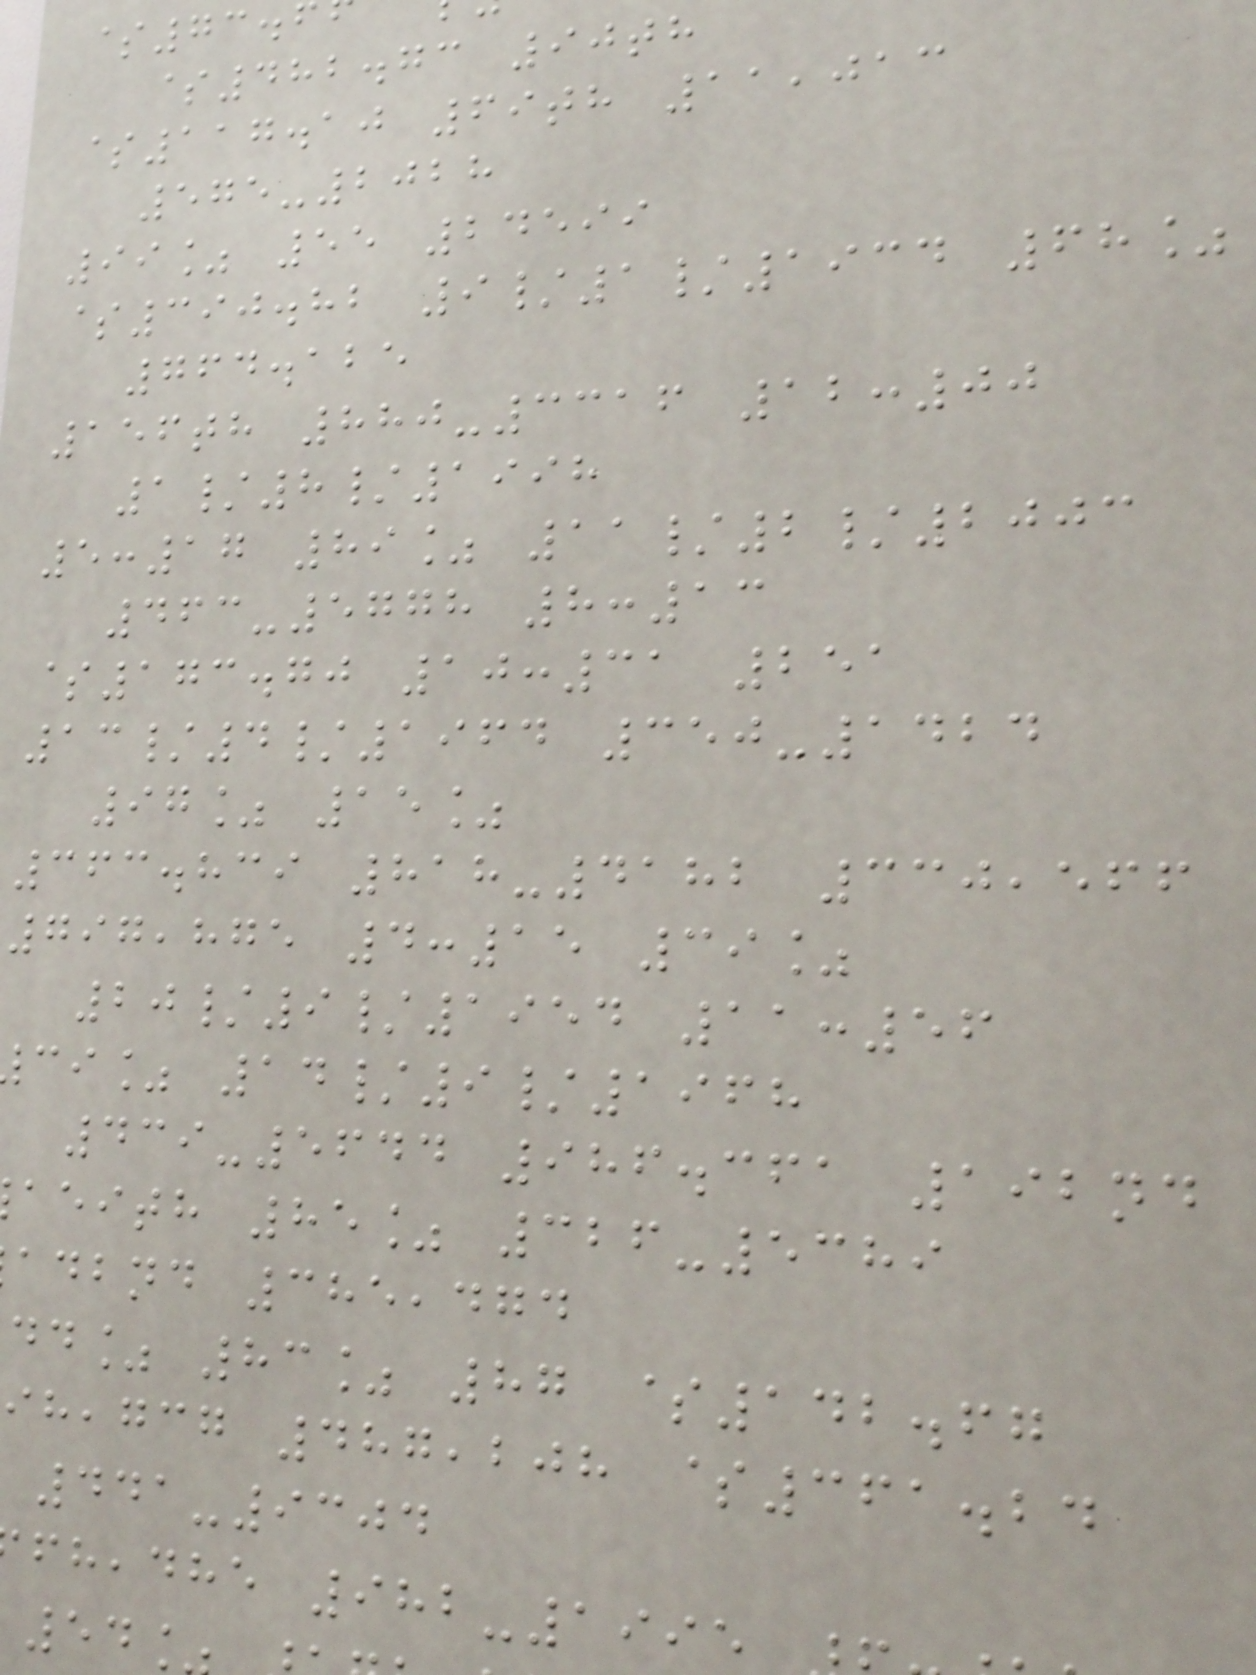$482.73 90th
$117.10 69th 11,013
575-2028
99% 55 24599
$390.82 9/1/1934 68%
764.125
156th 880-3316 12:00
1/8/1998
5:17 89% 11/2/2003
463-5778 8:13
$173.70 10:31 251
13/4/1964 350-1424
97% 15%
363.839 818-4182 330,566
797,875 4:15 39%
20/9/1954 11:56
ci% 14/9/1968
439-5644 986.361 192nd
aeith 85% 326-5389
adbnd 385,474
dd% 83% 87 $142.67
,gcg 487,208 $361.24
441-9304
,dhe 982-1995
